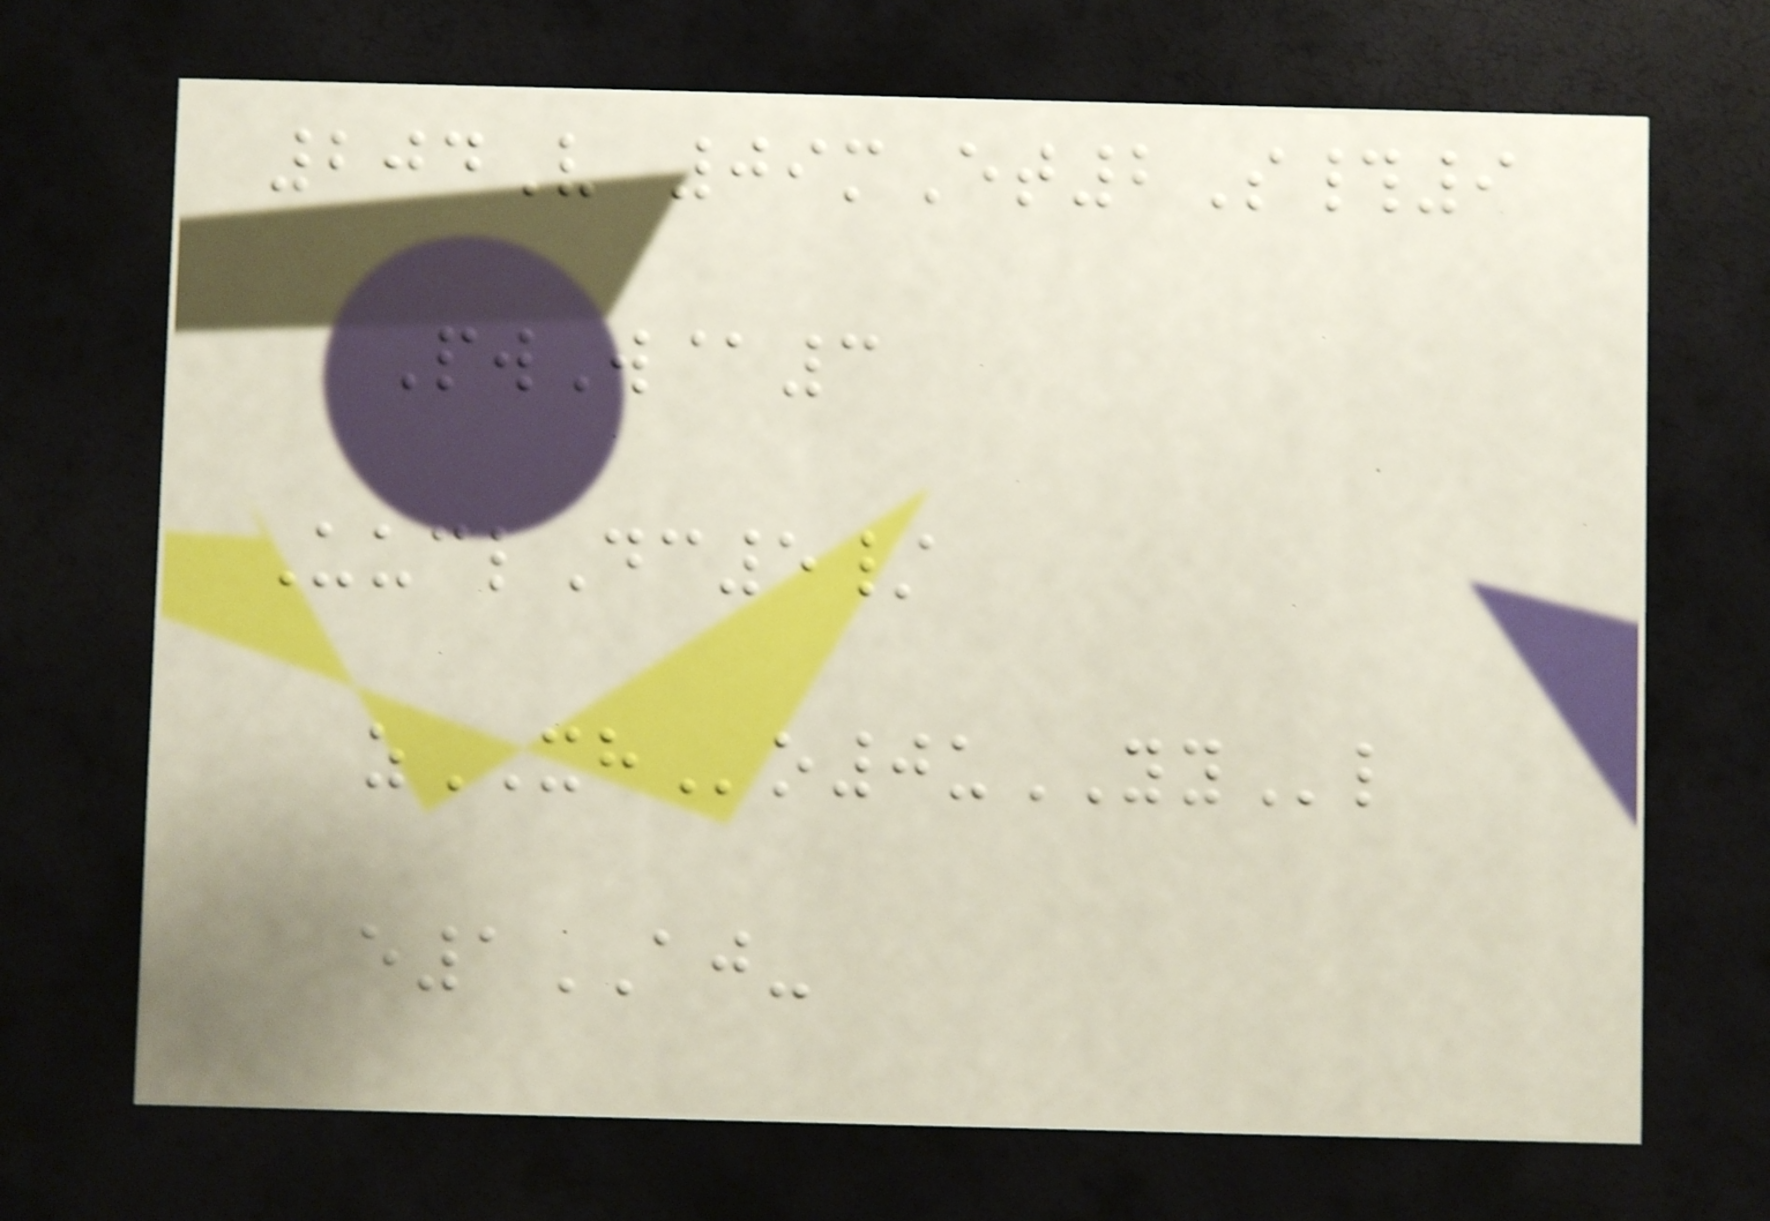204V 09mEt2S#9
PwW@3
UuclDc5/
zXHo0uYYl
e1AJ-
